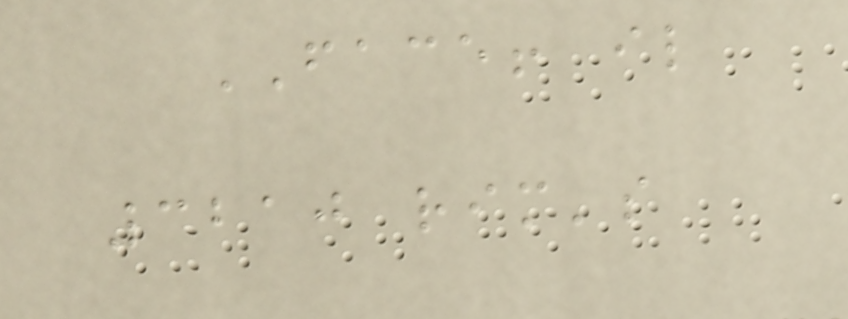FACE! il
3210 rim's
